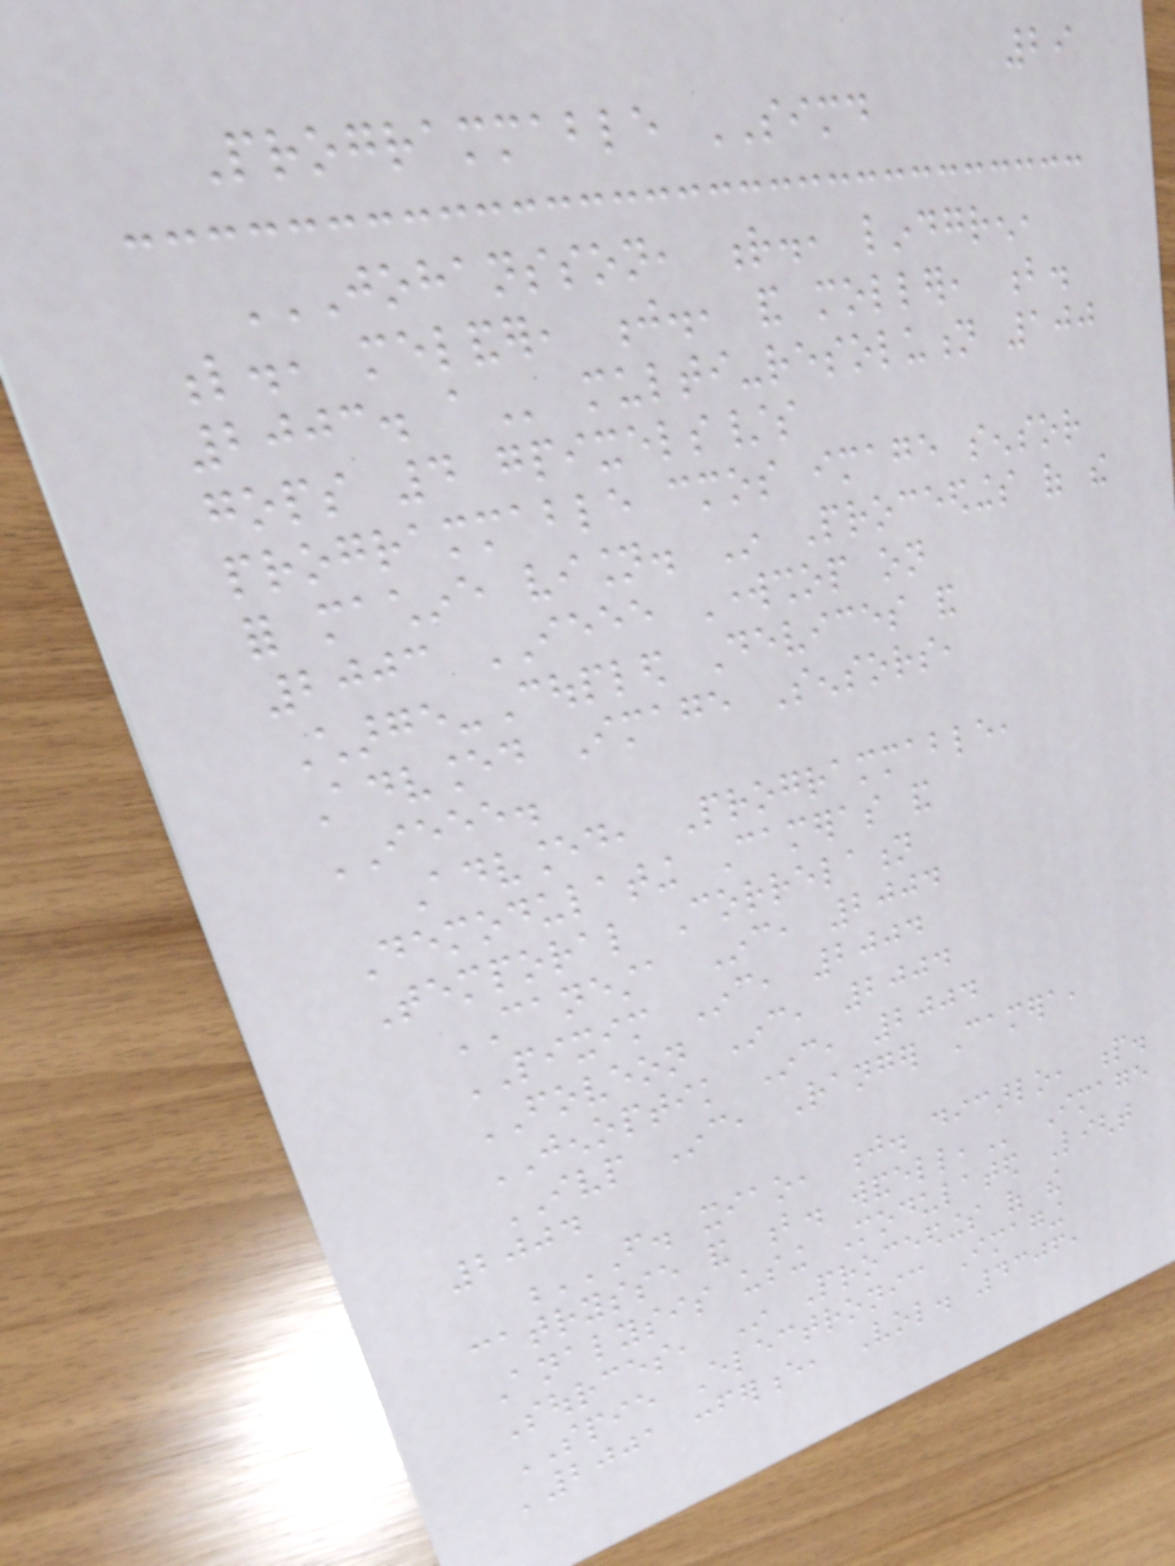29
Programmable SIMD
JOHANSSON, R., LINDGREN,
L., MELANDER, J., AND MOLLER, B.
2003. A multi-resolution 100
gops 4 gpixels/s
programmable cmos image sensor
for machine vision. In Proceedings of the
2003 IEEE Workshop on
Charge-Coupled Devices and
Advanced Image Sensors,
IEEE.
Advanced, Programmable,
Demodulating Cameras and
Temporal Correlation
CANESTA Inc, 2004
PIXIM Inc, 2004
FOVEON Inc, 2004
JENOPTIK Inc, 2004
IVP Inc, Ranger Camera,
2004
F. XIAO, J. DICARLO, P.
CATRYSSE AND B. WANDELL, Image
Analysis using Modulated Light
Sources, In Proceedings of the
SPIE Electronic Imaging
'2001 conference, Vol. 4306,
